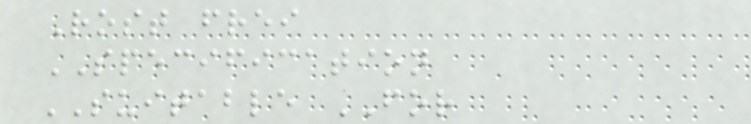Rost frei
SPECIFICATION
SUITABLE FOR
